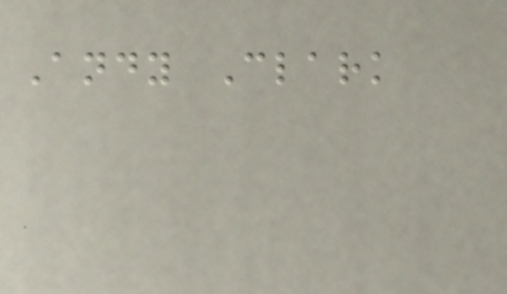Andy Clark
